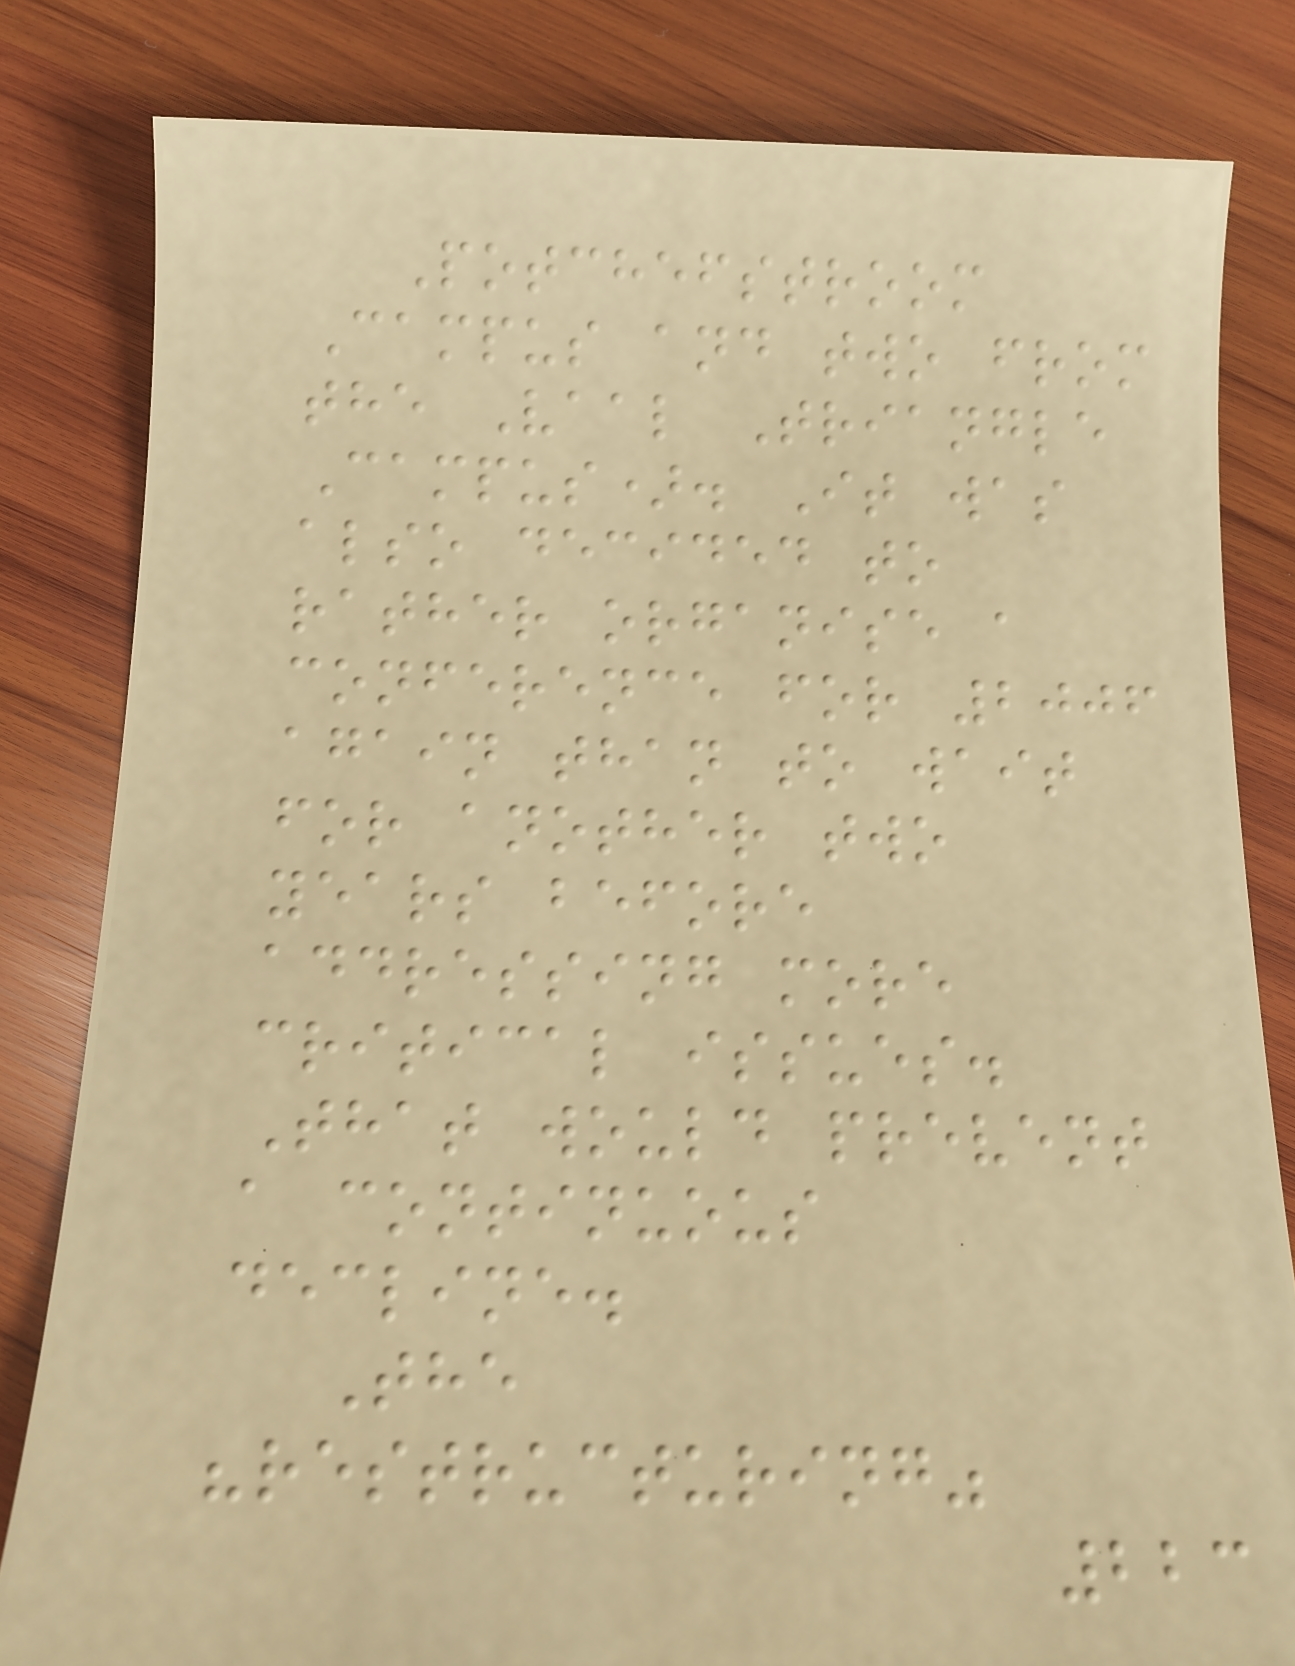Potchefstroom
Campus and two from
the Vaal Triangle
Campus). It was
also decided to
rather organise a
conference for 2006
again than to wait
for another two
years before
addressing more
critical issues.
That would prevent
a continuous
decline.
The
"restructuring"
223
